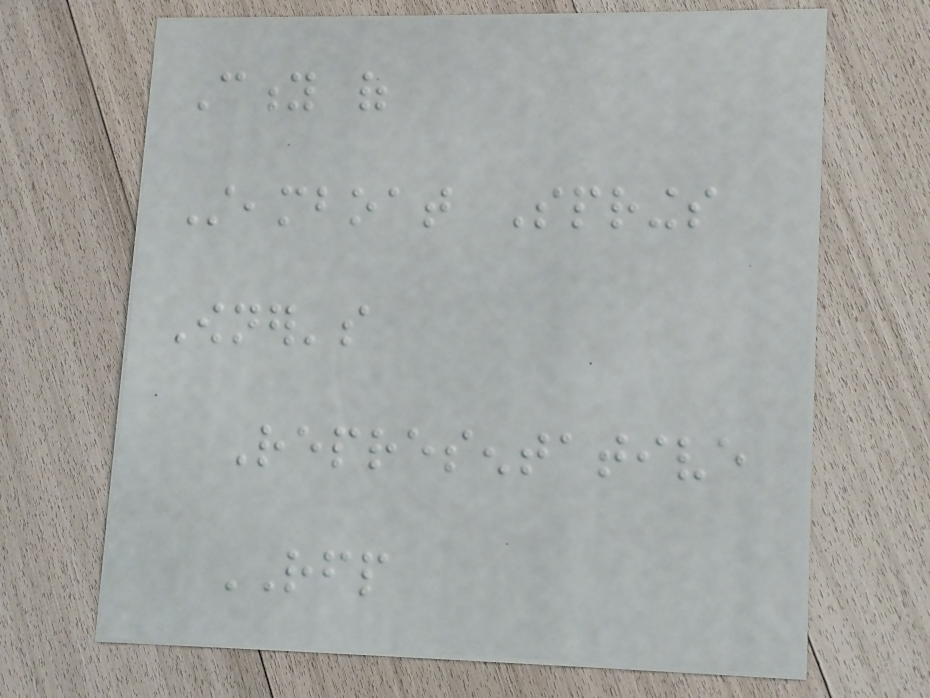City of
Steamboat Springs
Owner's
Representative
RFP
